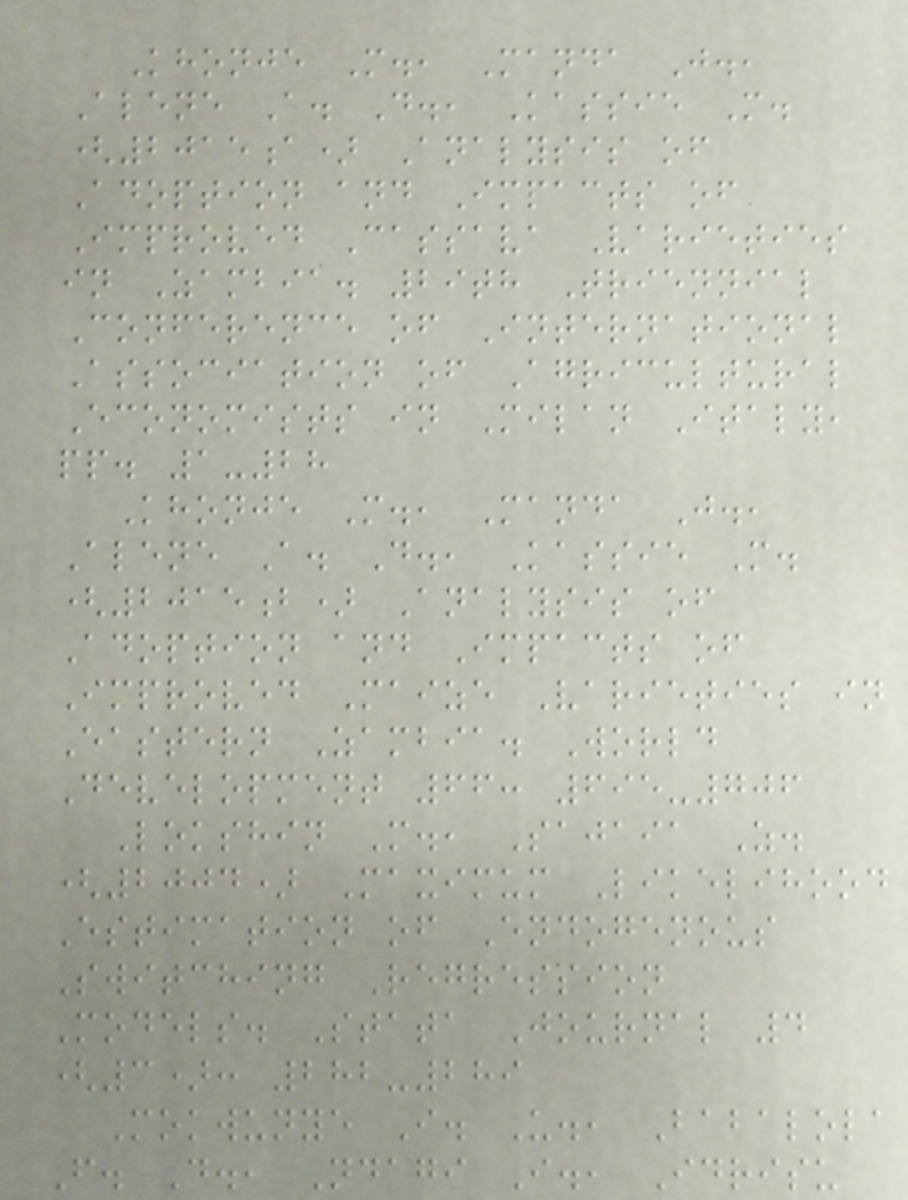Khonje M., Manda J.,
Alene A. D., Kassie M.
(2015a) Analysis of
Adoption and Impacts of
Improved Cassava Varieties
in Zambia. 29th Triennial
Conference of International
Association of Agricultural
Economists in Milan Italy,
pp. 1-28
Khonje M., Manda J.,
Alene A. D., Kassie M.
(2015b) Analysis of
Adoption and Impacts of
Improved Maize Varieties in
Eastern Zambia. World
Development 66: 695-706
Lokshin M., Sajaia Z.
(2004) Maximum Likelihood
Estimation of Endogenous
Switching Regression
Models. Stata Journal 4
(3): 282-289
Mokwunye I. U., Babalola
F. D., Ndagi I., Idrisu
